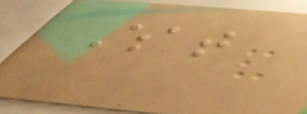What
